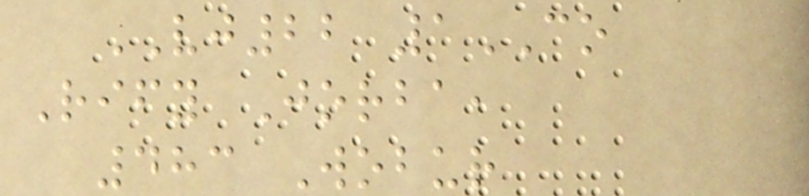VJ22 1CO
Rify Jorba,
483 Wobur
